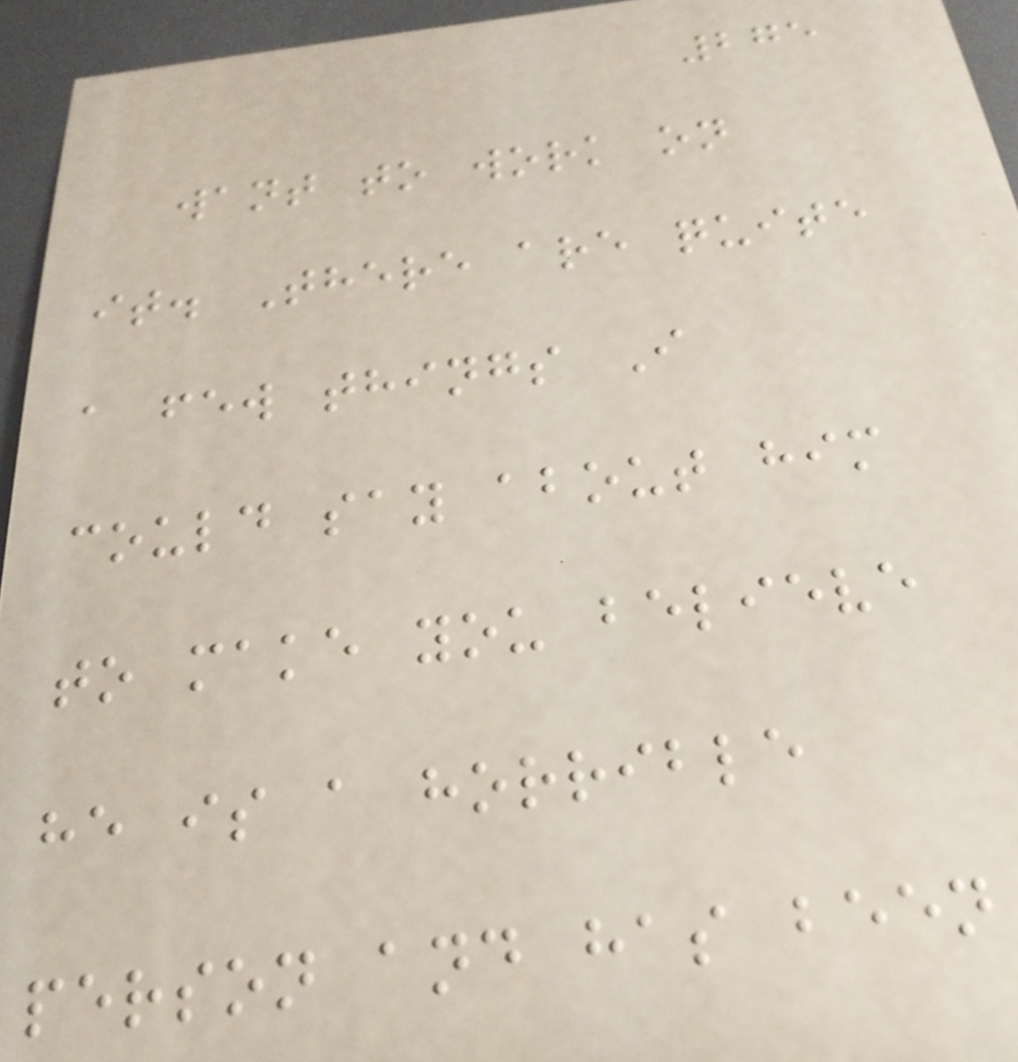275
want to work on
it. There are quite
a few things I
could say about him
to make you believe
he is a horrible
person and has been
